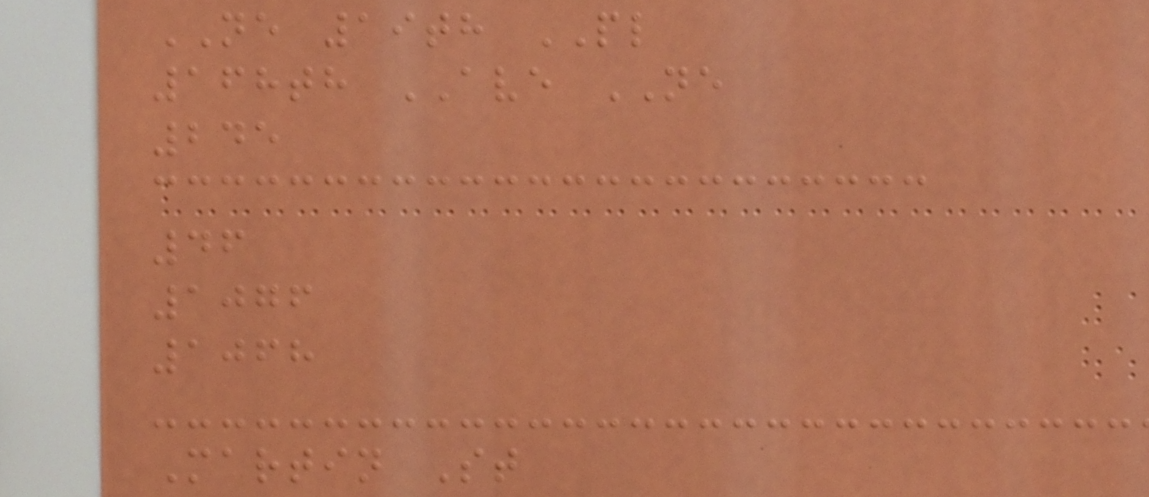NE 19th PL
168th AVE NE
245
46
1076
1068
Martin St
